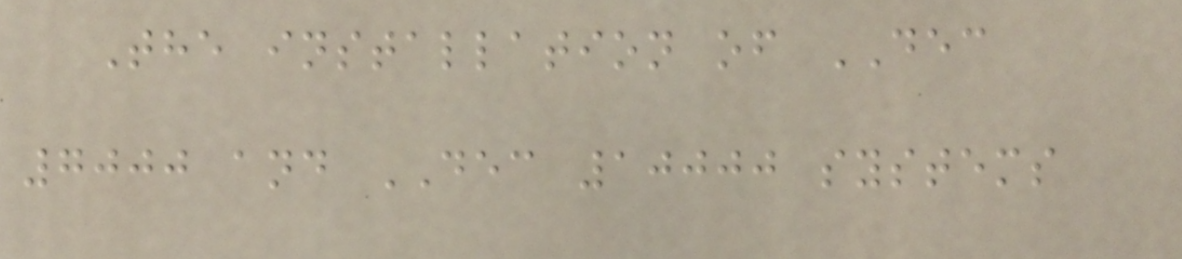The installation of DEC
7000 and DEC 10000 systems
